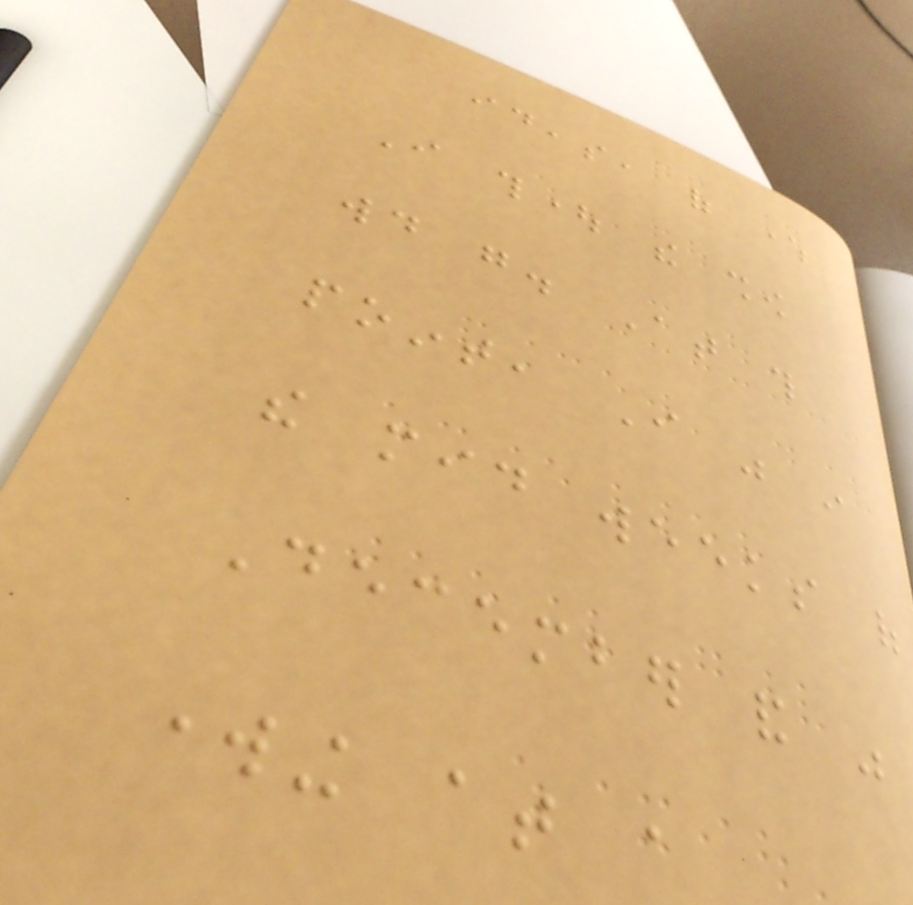ideas, of where
I thought the show
would go. At this
point, I was in
the mid weeks of
December and was
working at a
